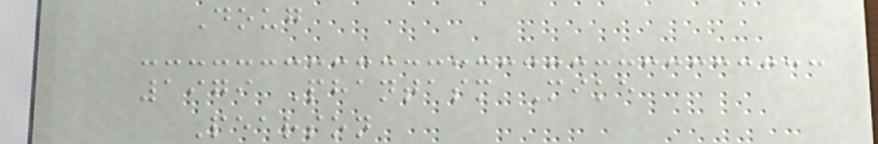Doug
1979 Phantasm Mike
Pearson
